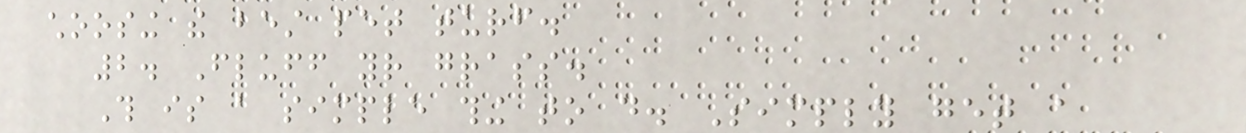choosing the best pet turf.
2. Fluff your grass.
This is a simple thing to do. Simply get a
